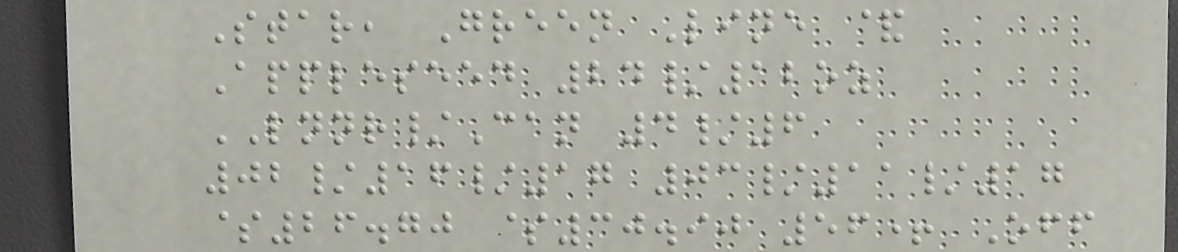Star, Green Line &
Appleseed 24/12oz
LNNR/Can 4/6
02/16/17 03/11/17
$26.70 $30.90 56+ Off
